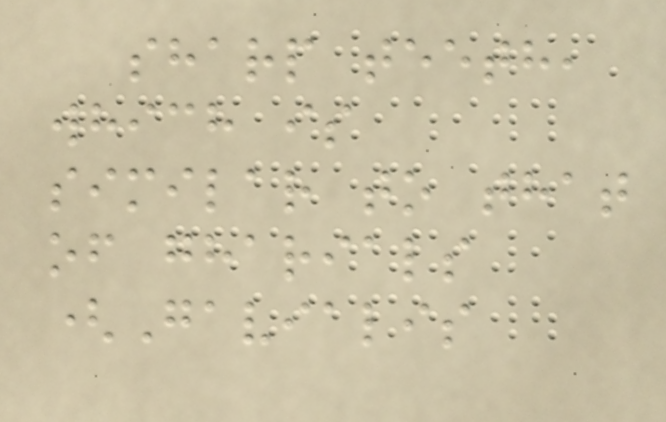sharp teeth,
which is
similar to that
of gharials
(Gavialis
